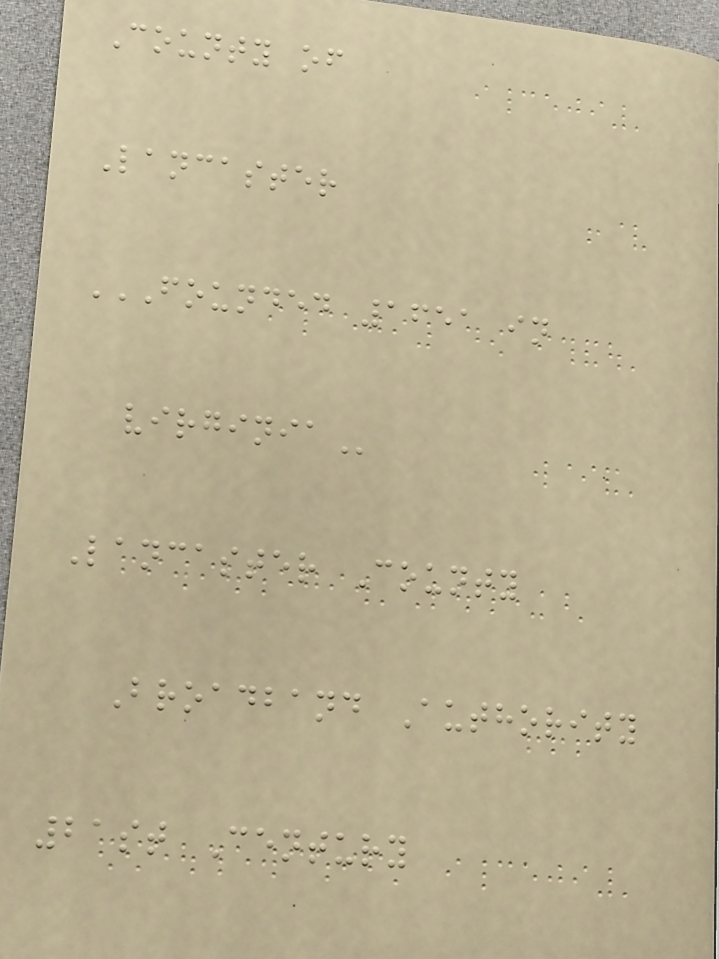County of
Lancaster
FOUNDED 1651 IN
VIRGINIA
Lancaster County
Broadband Authority
21st Century
